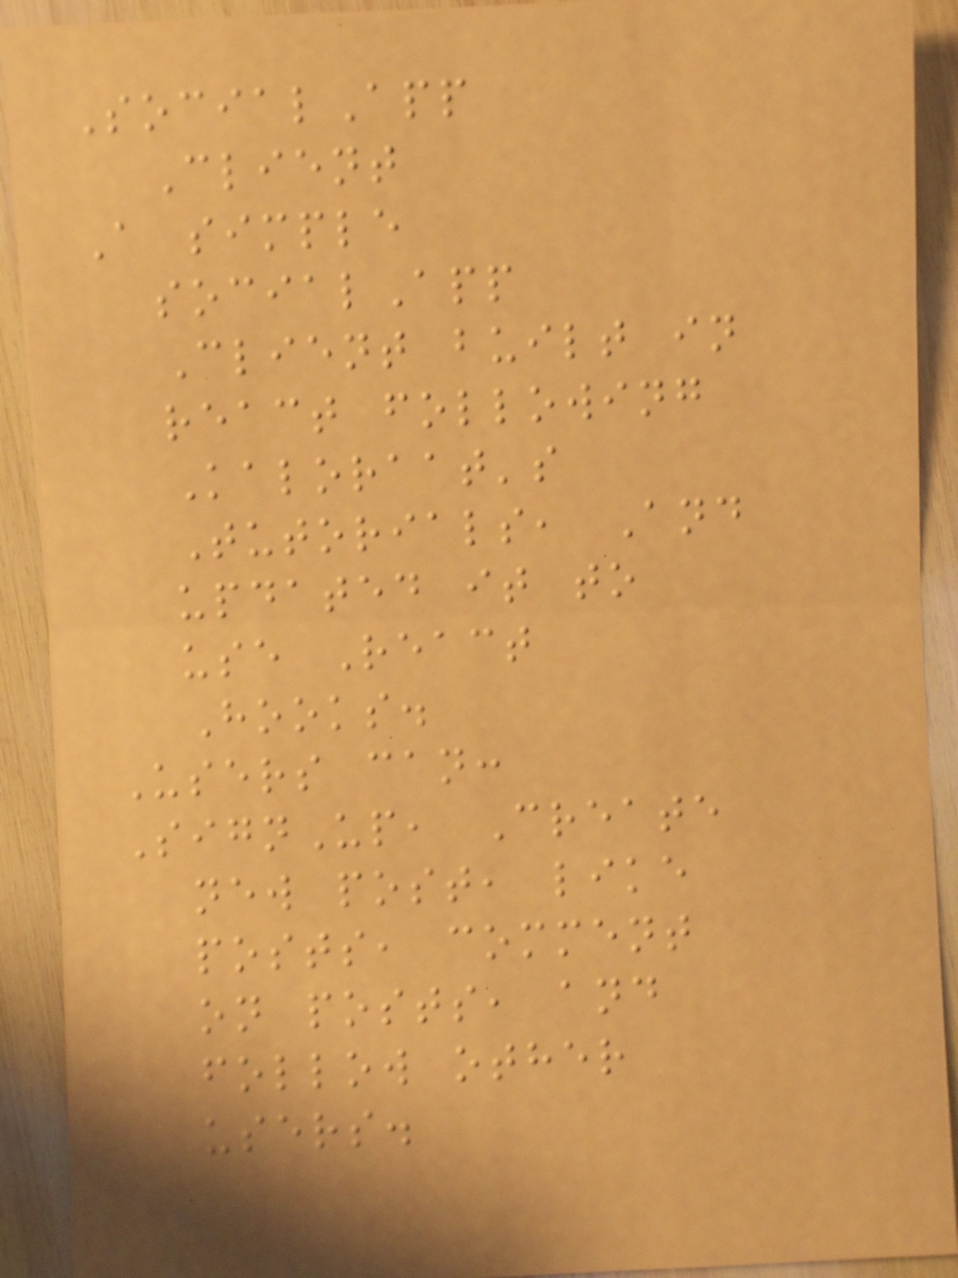SocialApp
Client
A simple
socialApp
Client built in
react following
Kaloraat's
Tutorials, And
updated it to
use React
Hooks.
Users can:
SignUp, Create
new post, like
posts, comment
on posts, and
follow other
users.
